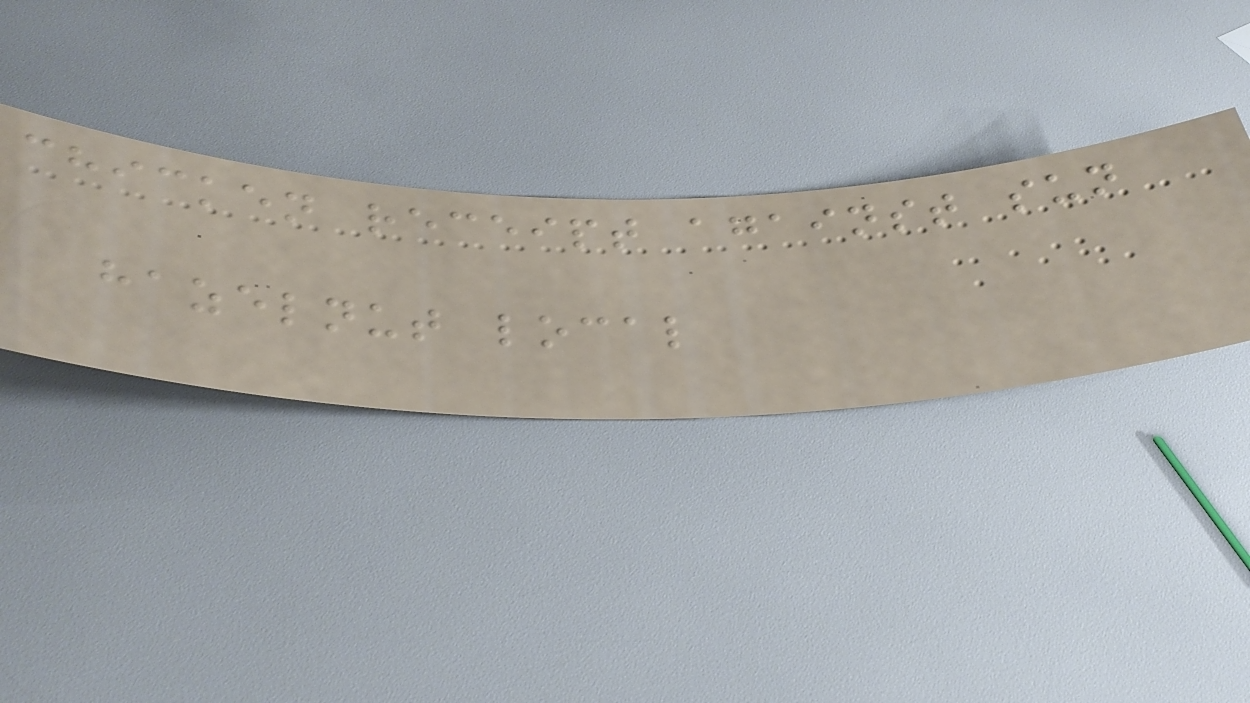chicken receipt against sun
hazelnut local
